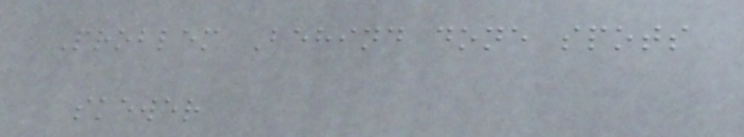Problem Behind done spots
skewer
